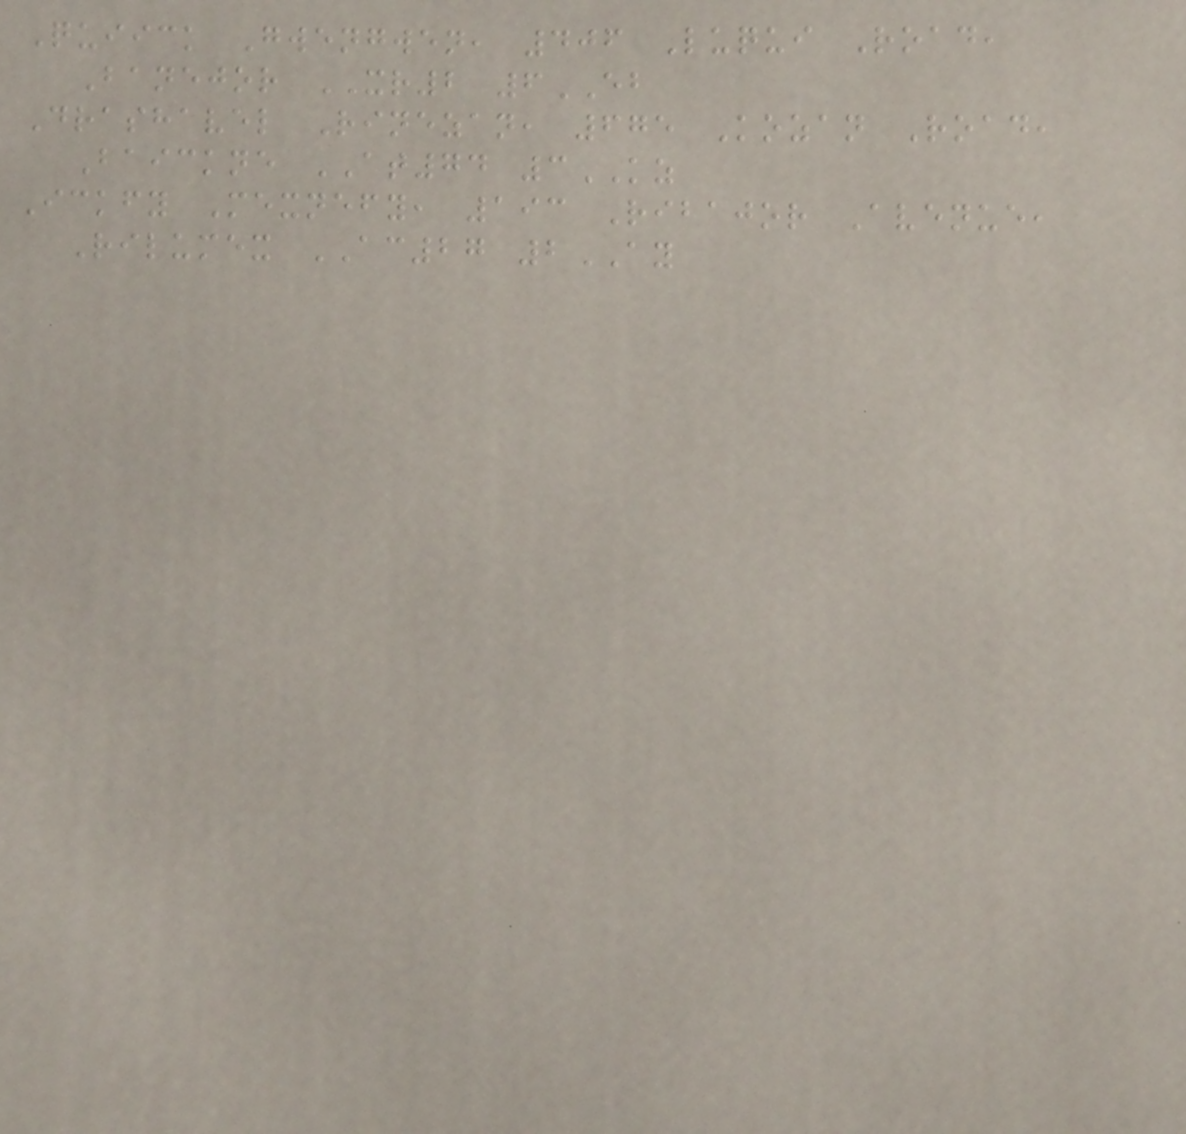Quiick Gwengwen, 406 Luqui Road,
Banejor XR2 6EB
Drashavel Rinezan, 675 Kozan Road,
Baickne AT74 3KZ
Ickfy Mexnefy, 193 Ribajor Avenue,
Rilumex AC27 2AY
